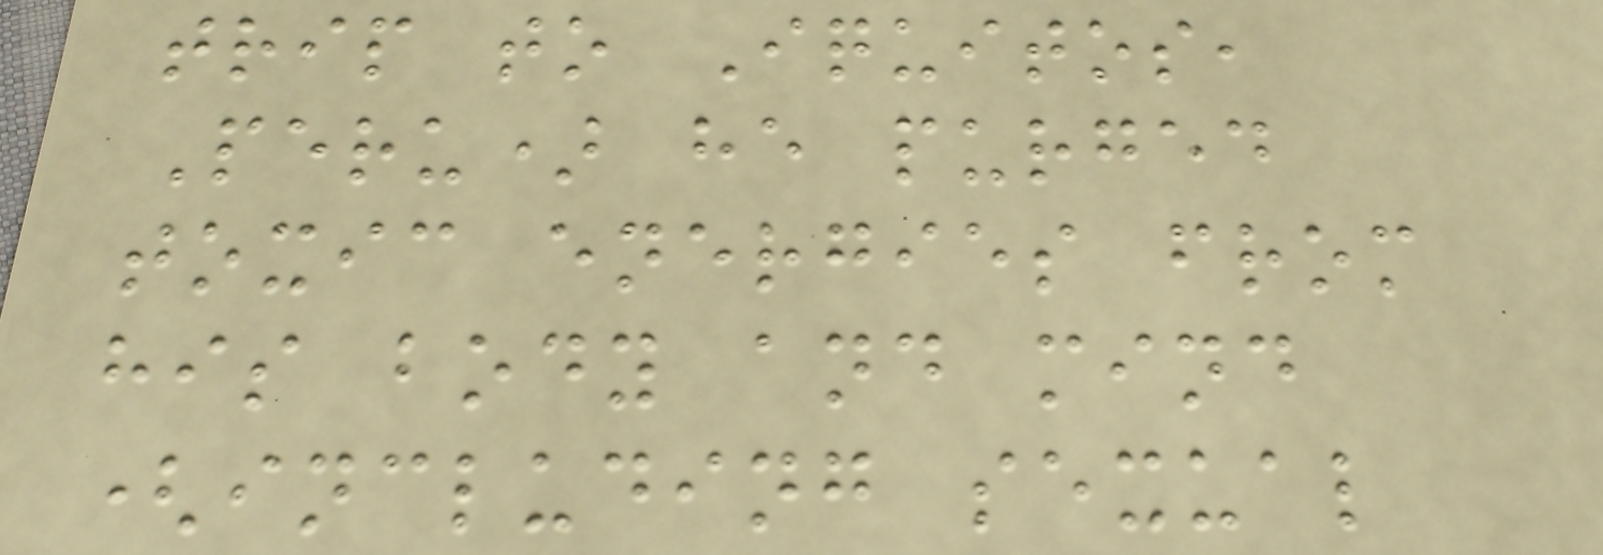trip to Iquitos,
Peru) he purged
toxic energies from
his body and mind
(including sexual
